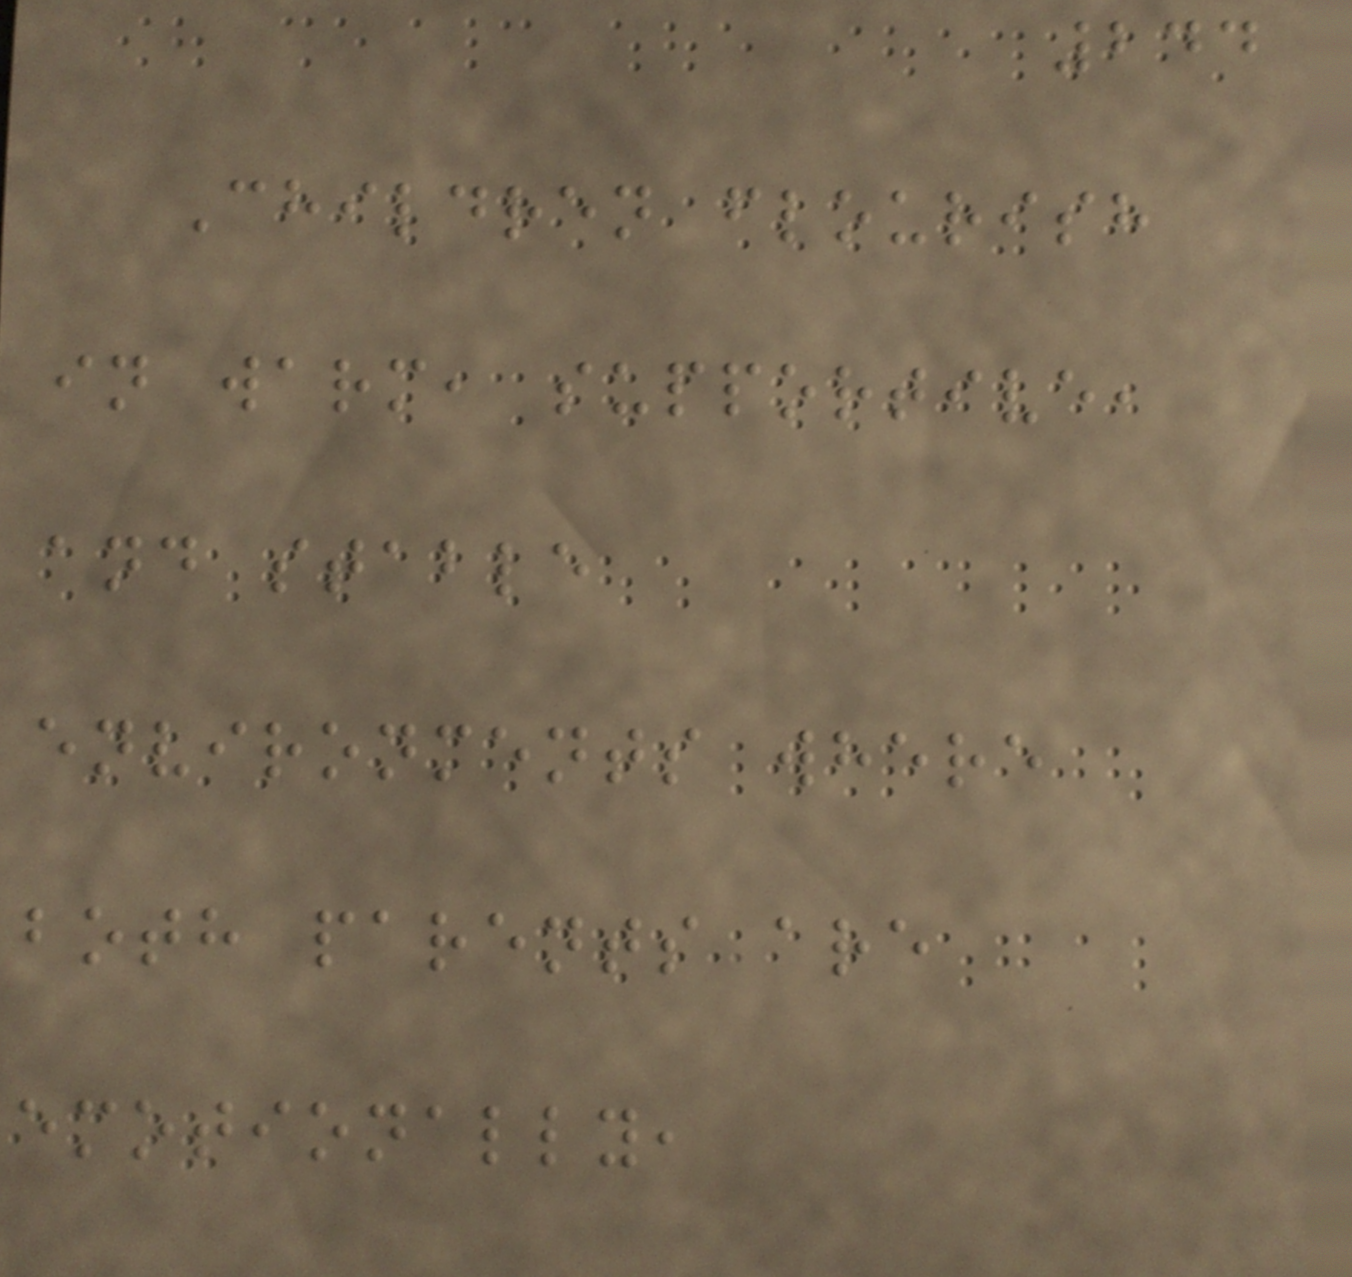244
Children flourish
in warm, supportive,
and stable
environments where
both parents are
emotionally,
